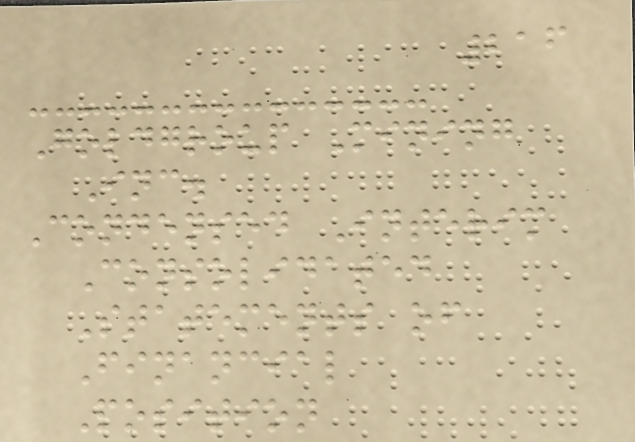216
Goldgroup Mining
Inc.
Condensed Interim
Consolidated
Statements of
Financial
Position
